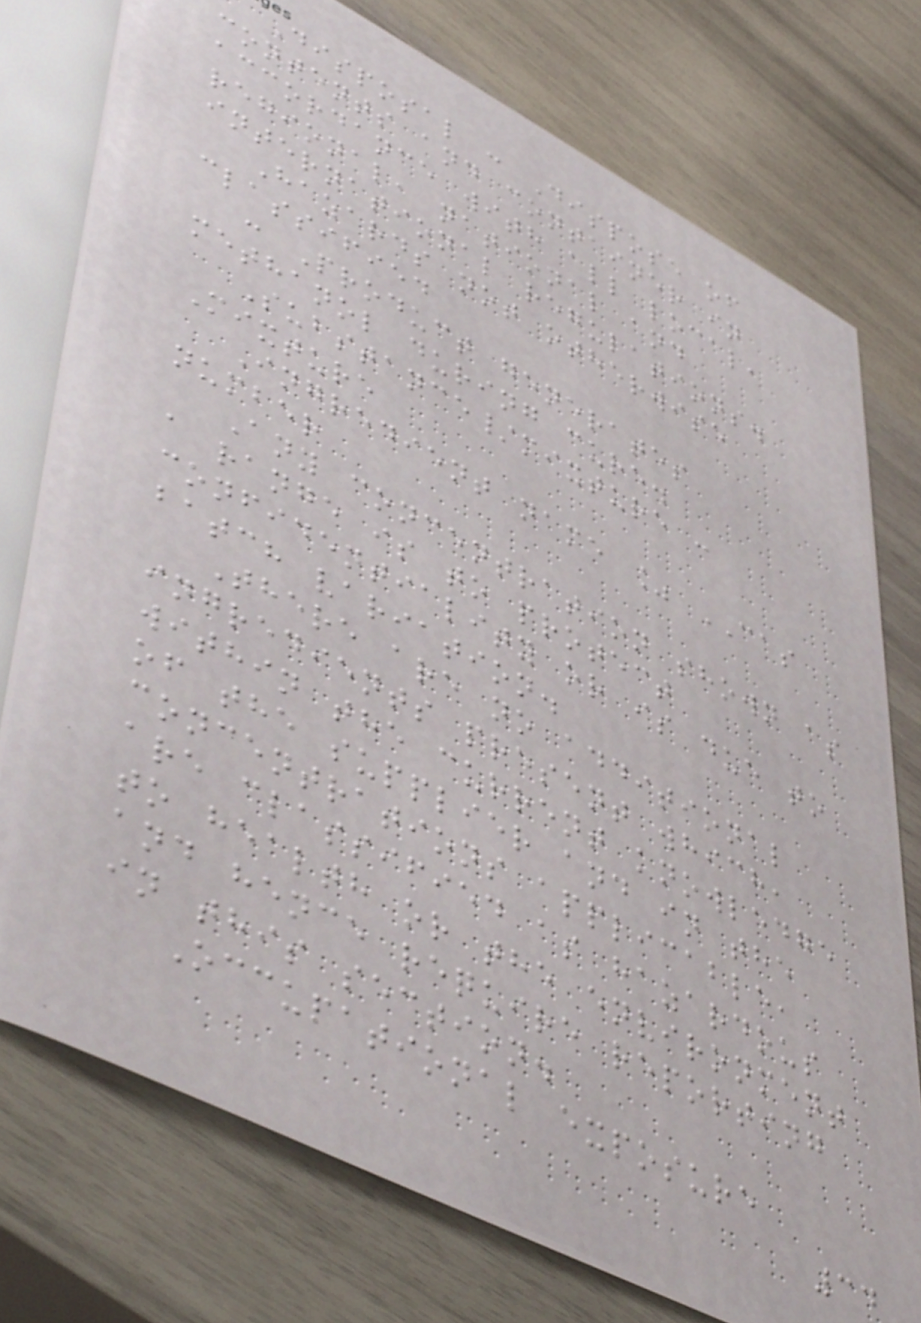Disposal : Dispose of
contents and container in
accordance with all local,
regional, national and
international regulations.
Hazards not otherwise
classified
: Product generates
methanol during cure.
Substance/mixture :
Mixture
Ingredient name % CAS
number
Any concentration shown as
a range is to protect
confidentiality or is due to
batch variation.
There are no additional
ingredients present which,
within the current knowledge
of the supplier and in the
concentrations applicable,
are classified as hazardous
to health or the environment
and hence require reporting
in this section.
Occupational exposure
34
